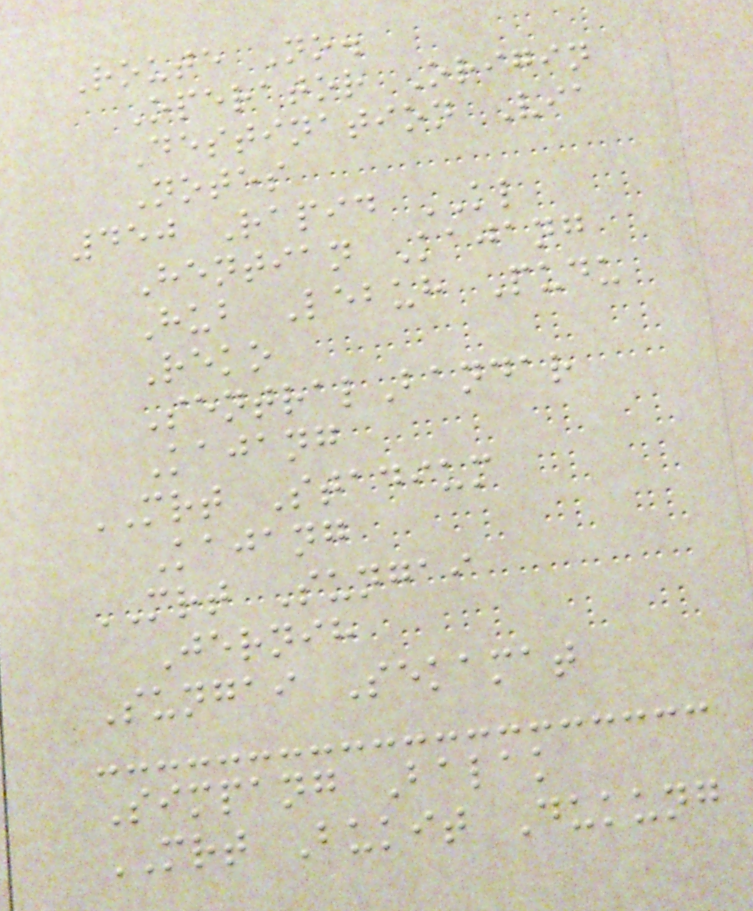Route No.
Operator Origin
Destination Via
Notes
450 Rapid KL
Hentian Kajang
Hub Lebuh Pudu
Reko
SentralBandar
Kajang
MRT Stadium
Kajang
MRT Sungai
Jernih
Sungai Sekamat
Simpang Balak
MRT Bukit Dukung
